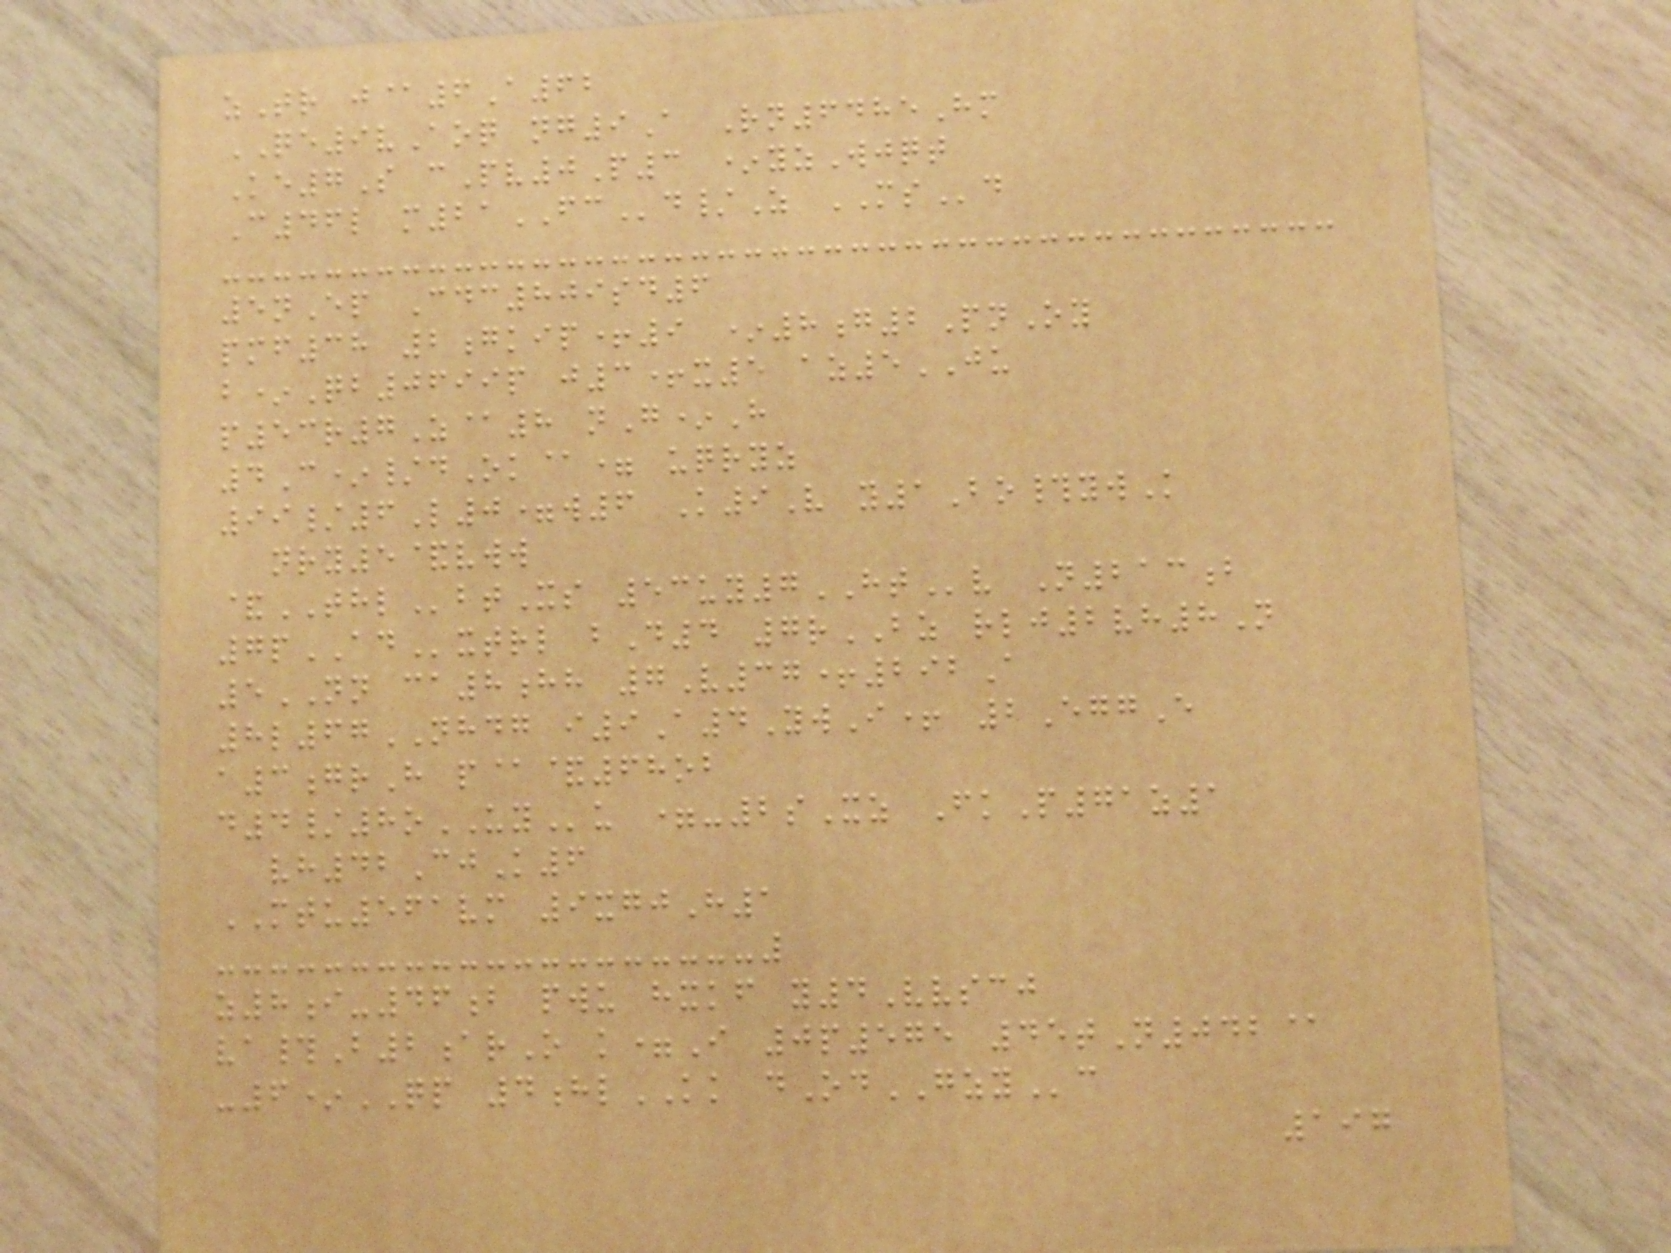zTr j@6A62
QE9vAoq ng9A Rn6485Hm
Ke7S cPv0P3 *yzWjqt
C46l m21FCd/Z MSd
5nEp Cdc809sd6
pmf38 2gkip+9 *8g2PnOy
b*Qb0699p j3+x5 az5JU
p53r7Z@8 nG*H
4C*/dOk@= uqryz
99/6L0=w6 K9V y1Bo#ywK
nry5&vww
&THLbtXs 53uy7HTv N213b
7pADxtrl bD4 7rBZ rlj2vh8N
5NN ca8hh 7V37+292A
8l67NHDG i9A4YwI+ 2EggE
a3grH p@&68ob
d4/8oUYu =-2sXz FkP71z1
vh42CjK6
MTU561vm 9xgjH1
z8i-46b pwu hxkf y4Vvscj
va#B2arO k=I 0p575 45tN042@
-6*QP 4hlKK dOdGZYc
197
